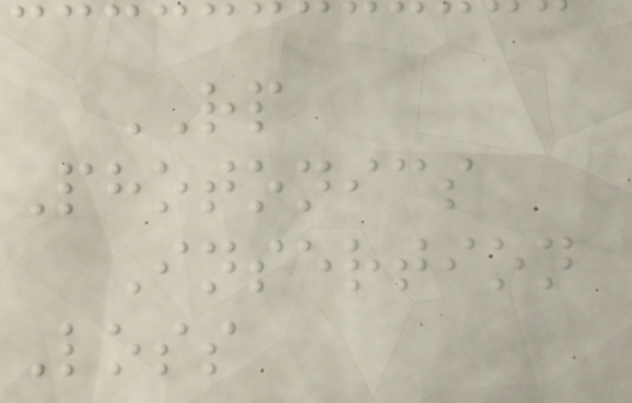RP
Photonics
Insertion
Loss
